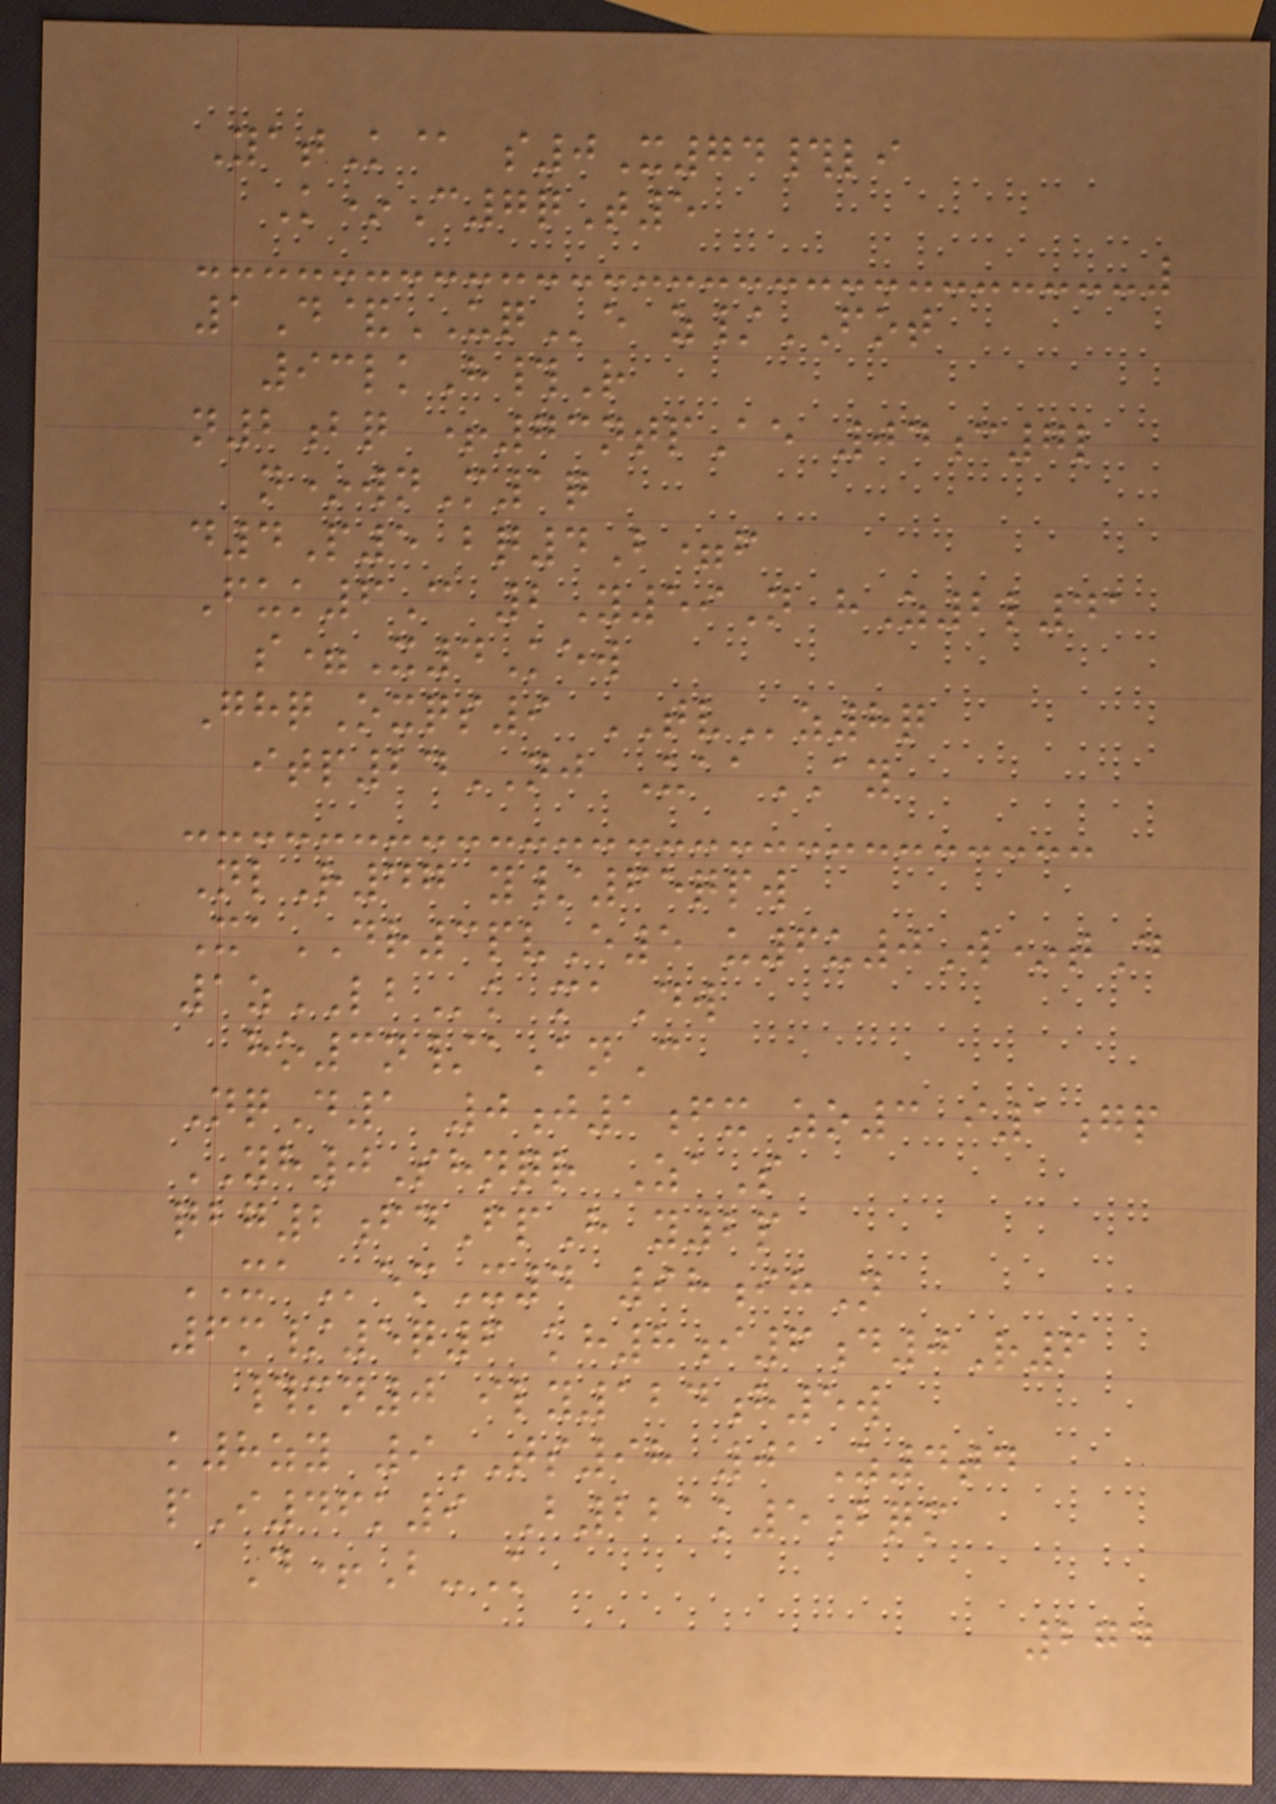YatK@ s0X74#li
K*C7qT5
1D&UQe z/FOT
93lkH#R
n2bq +73ntpAe 04c7l
n*wnM1q
d4P5 bq4B=f
Fuk6C 2Y59N hZ2l41
s=X4Kew
GhqOxqs9 TVz8q
itp24NJ UaaAY
NlR47 y/65qpw
XaDR3pvE5 u6u0W*tD
1zLBk maDw
ho3n/aAnC
NqD1 0j1fx zo3 i1gp
YH0Shnqr ZaS
qbg2fdFpH y2p
XAemX4 98ihN
6m/5q6 kh8i6d0R6
#mn0 ily124h5w
k8zy 9TS98 01Z4td
pI46k9 B221k5bqm
D+B-K
274
